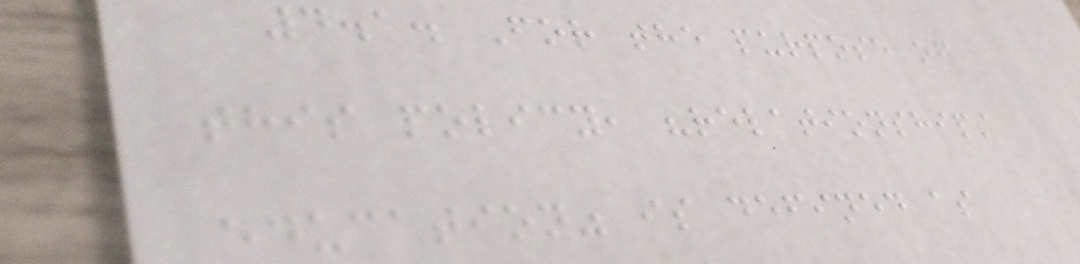4.1. For the purpose of
this policy, "relationships
education" is defined as
